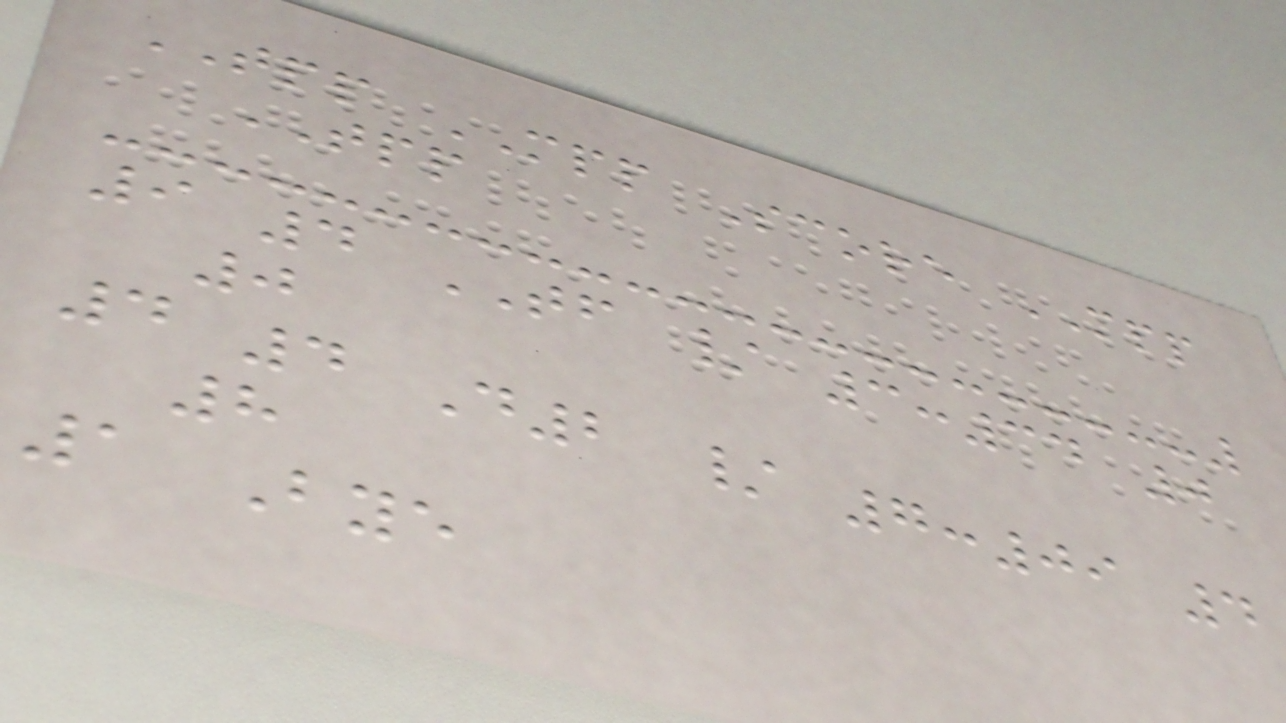TPP MPP Score MPP
TPP
9 4 TF / 3:34 0
0
4 4 D2 / 7:09 4
8
1 Bye
